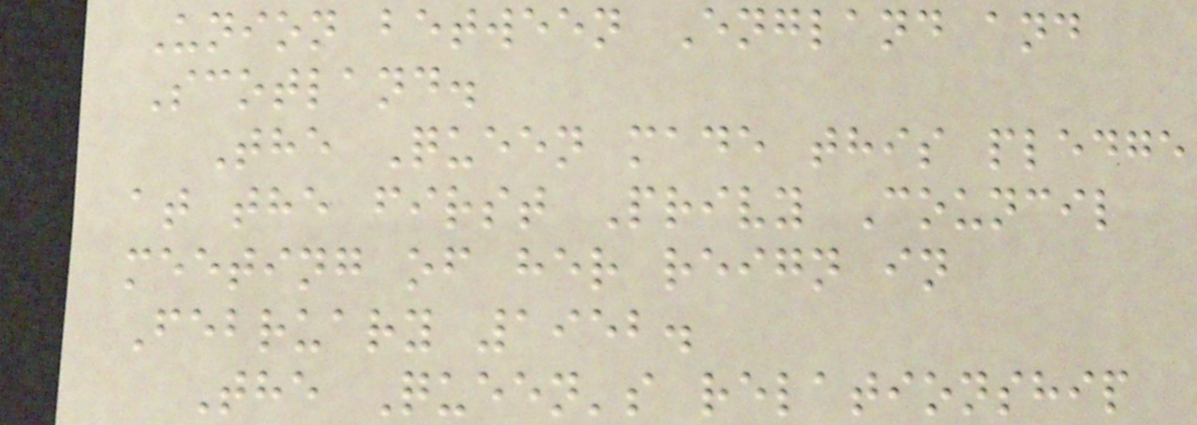Union between England and
Scotland.
The Queen made this pledge
at the first Privy Council
meeting of her reign in
February 1952.
The Queen's relationship
